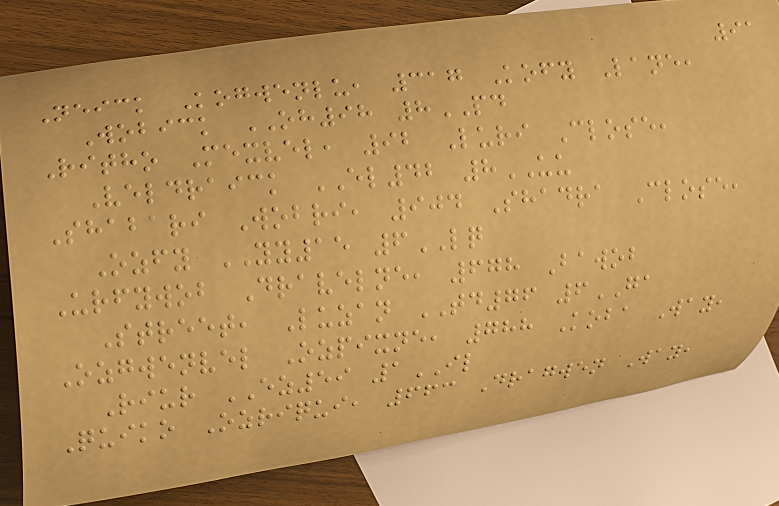91
Neick Kogwenlu, 317 Kofy Lane,
Wobick OH98 8PD
Ritho Mexvel, 92 Luri Close,
Veldraick EL42 8UU
Shabari Wobri, 904 Shadra Close,
Ozfy YY15 6LQ
Urfywob Dravelne, 678 Bawob
Street, Luzan TD76 6GA
Ozgwenvel Ozpixne, 788 Koba Way,
Riur EZ59 1IL
Quiko Ozriqui, 663 Dragwen Way,
